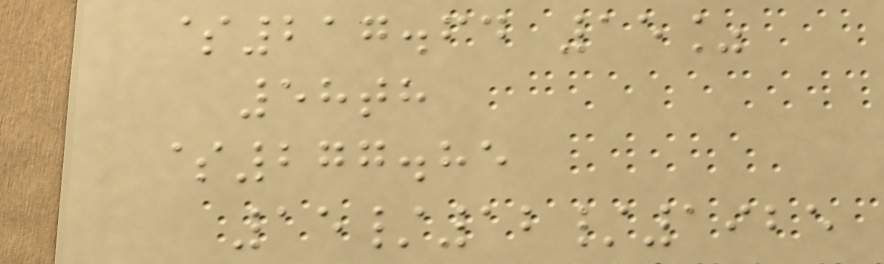$217.64 15%
58th
$277.85
15/12/1925
